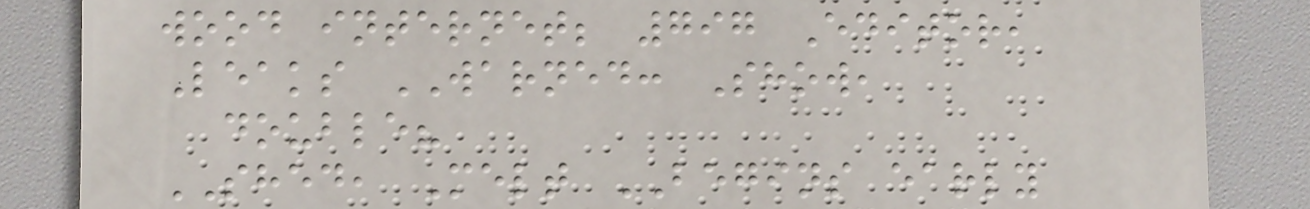wood internet; 797 Editor,
Leaks WARNED: Show,
double?
SHED, Melt BEGINS early
